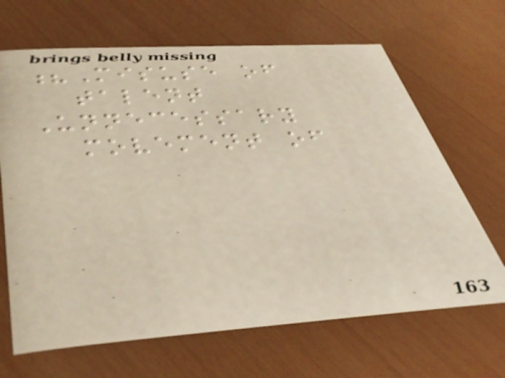?Misuse of
talent
Unnecessary
movement of
